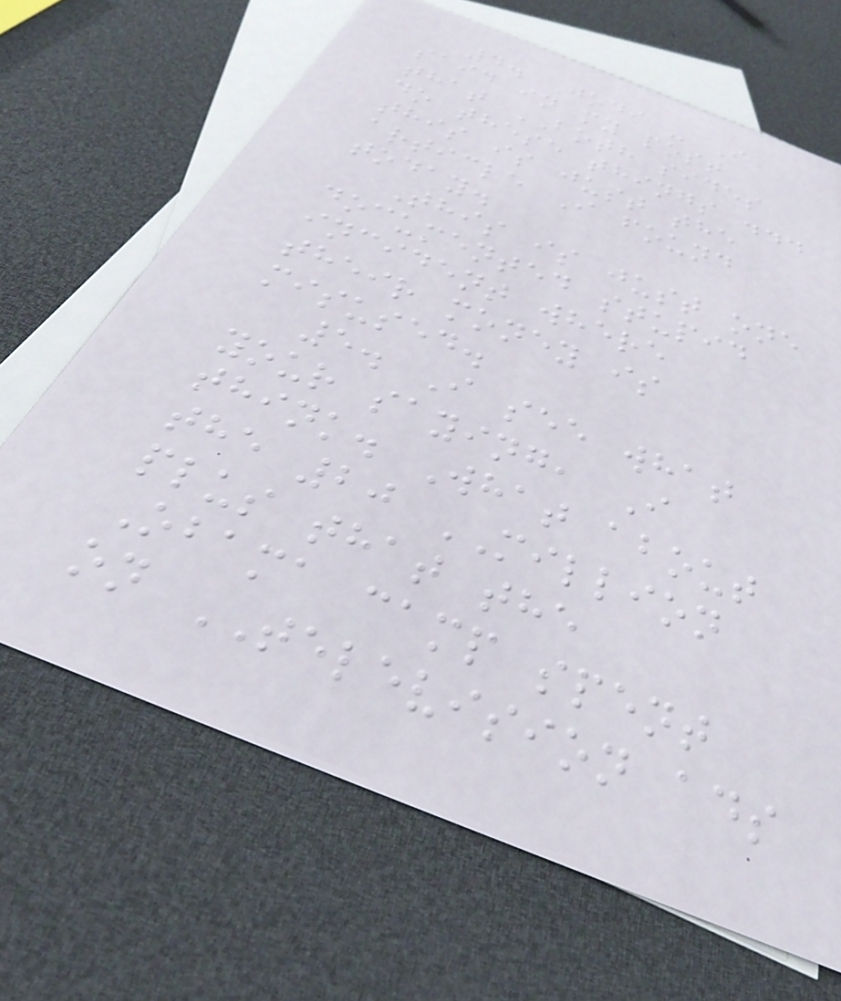4. Jodi - I
said in my post
that BOTH sides
do these things ...
this is just the
article I found
today.
This is just one
documented stupid
incident where
their money is
misused.
5. I see what
your saying, I
think. What about
the 20 MILLION
plus that the
Obama camp spent
on TELEVISION ads
